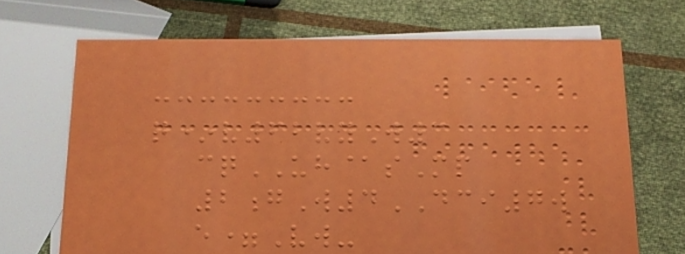q*v62vyW3
cqUH@sMp
2gW4DCI7w
e=Vw-
